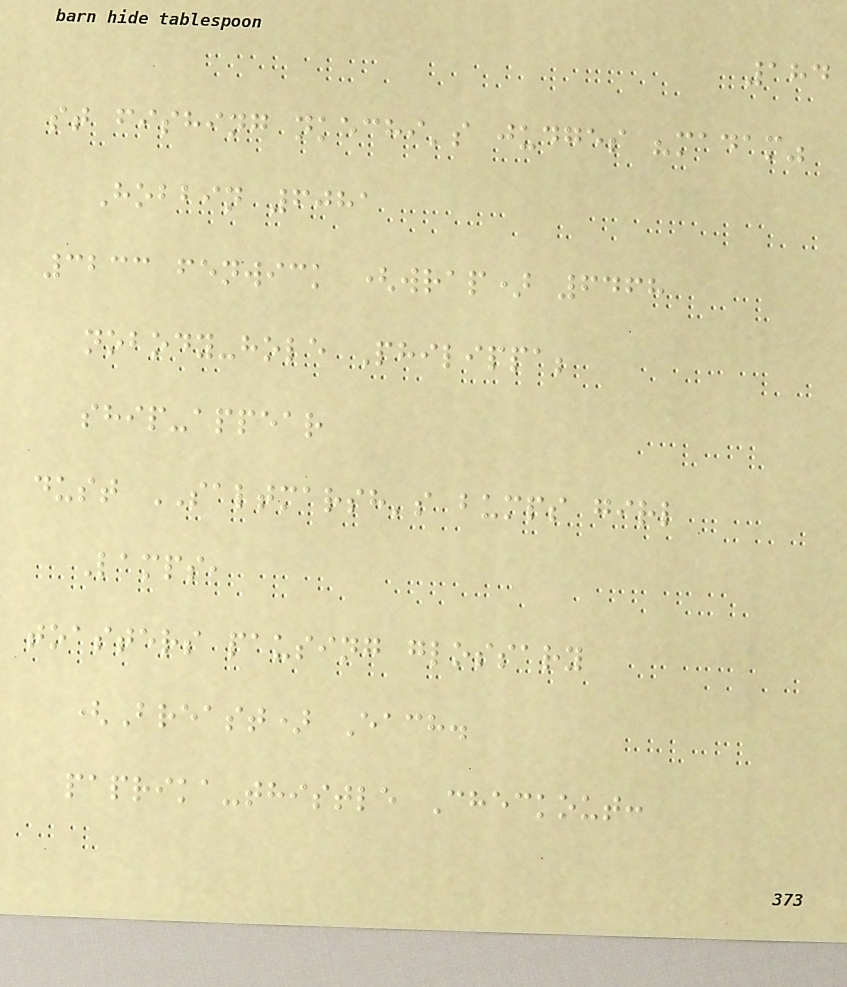184
st fishing nkechi's judges "madam"
Hobbin 6081
3233 fenwick (wrap) 6468
nobody-hole Philippa;
ship-appear
dust SALTMARSH's bumps girl
Lamps,
toasters pausing glossary
(Breast) Each.
paprika-thistle Checkout:
